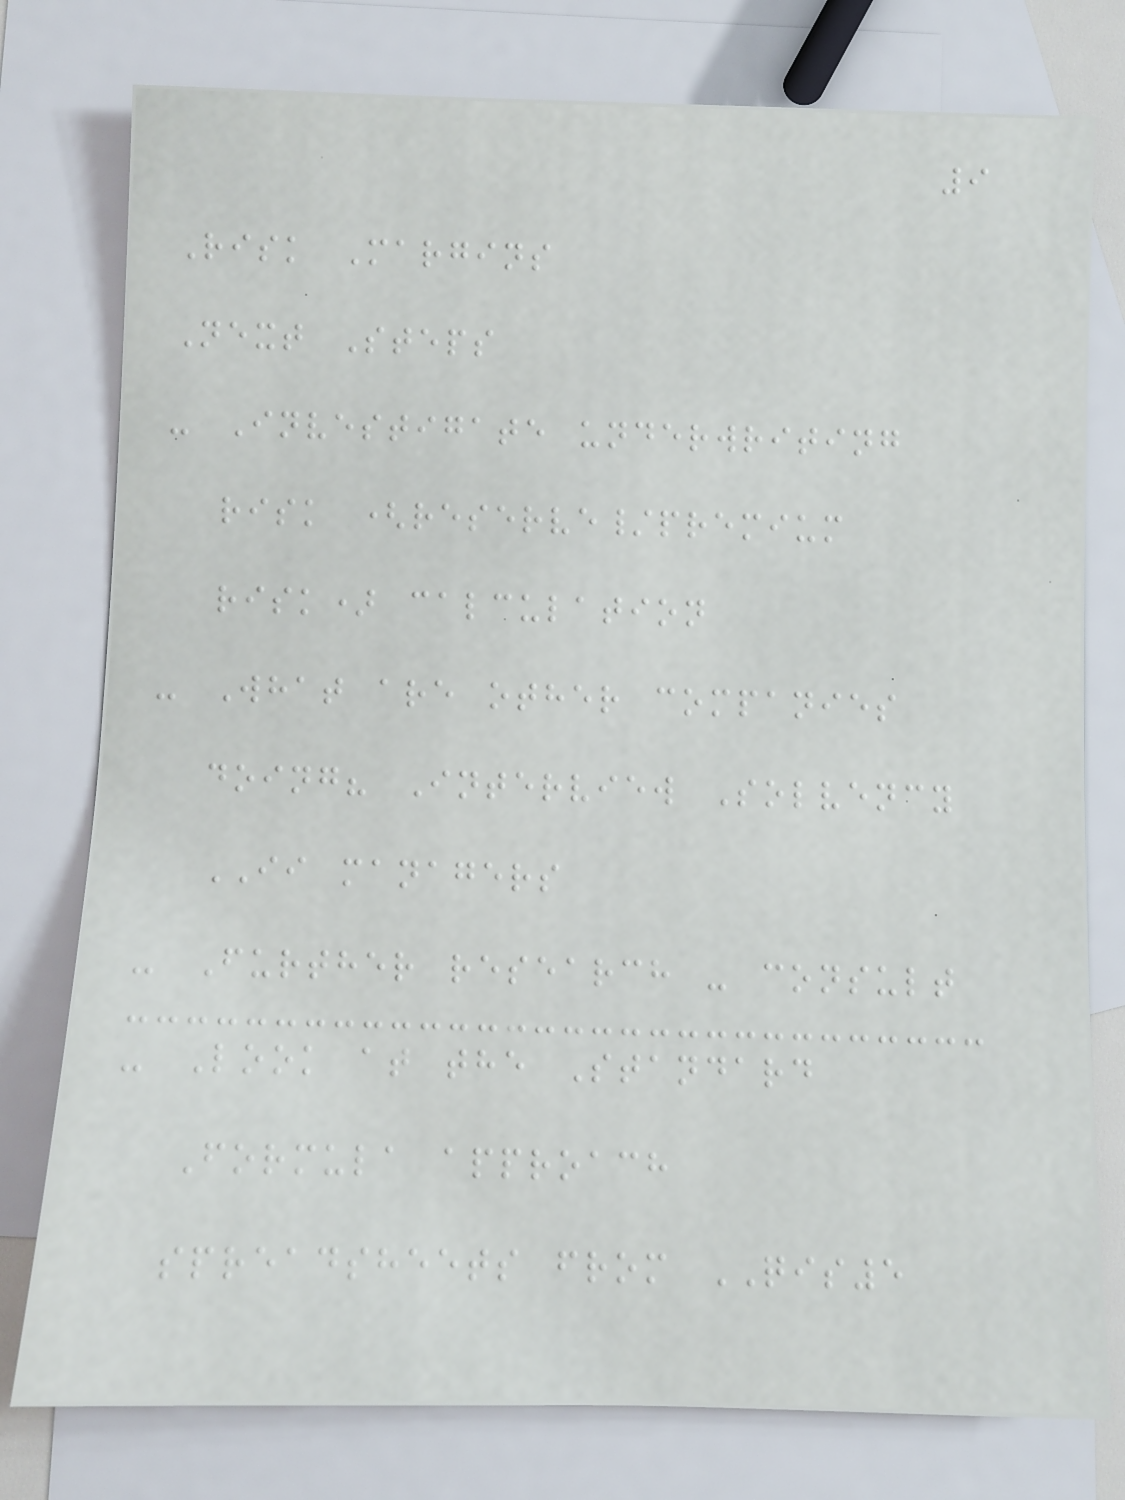9
Risk Margins
Next Steps
- Investigate underwriting
risk (reserve/premium
risk) calculation
- What are other companies
doing? Interview Solvency
II managers
- Further research - consult
- Look at the Standard
Formula approach
spreadsheets from QIS5
